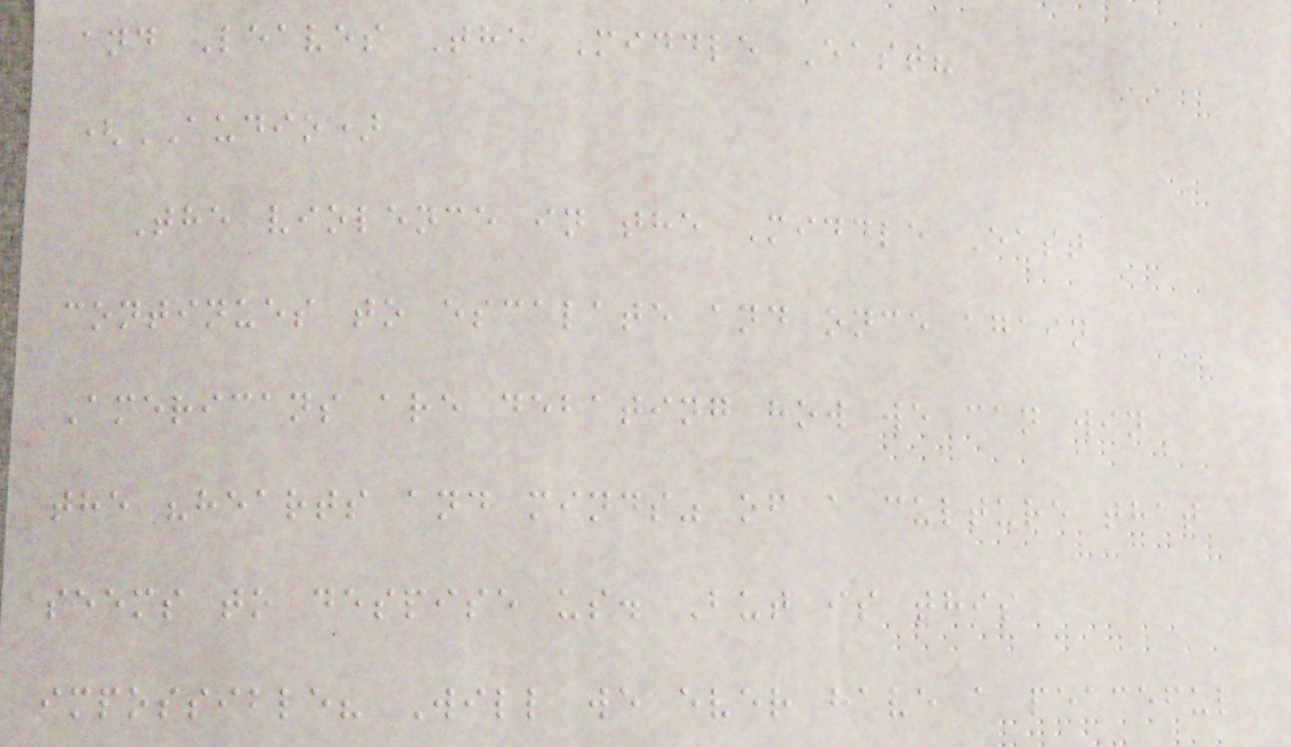and Leaves The Middle East?
(AUDIO)
The violence in the Middle East
continues to escalate and once again
Americans are debating how we can win
the "hearts and minds" of a culture that
seems to despise us. But is this
impossible? Will we ever have a peaceful
